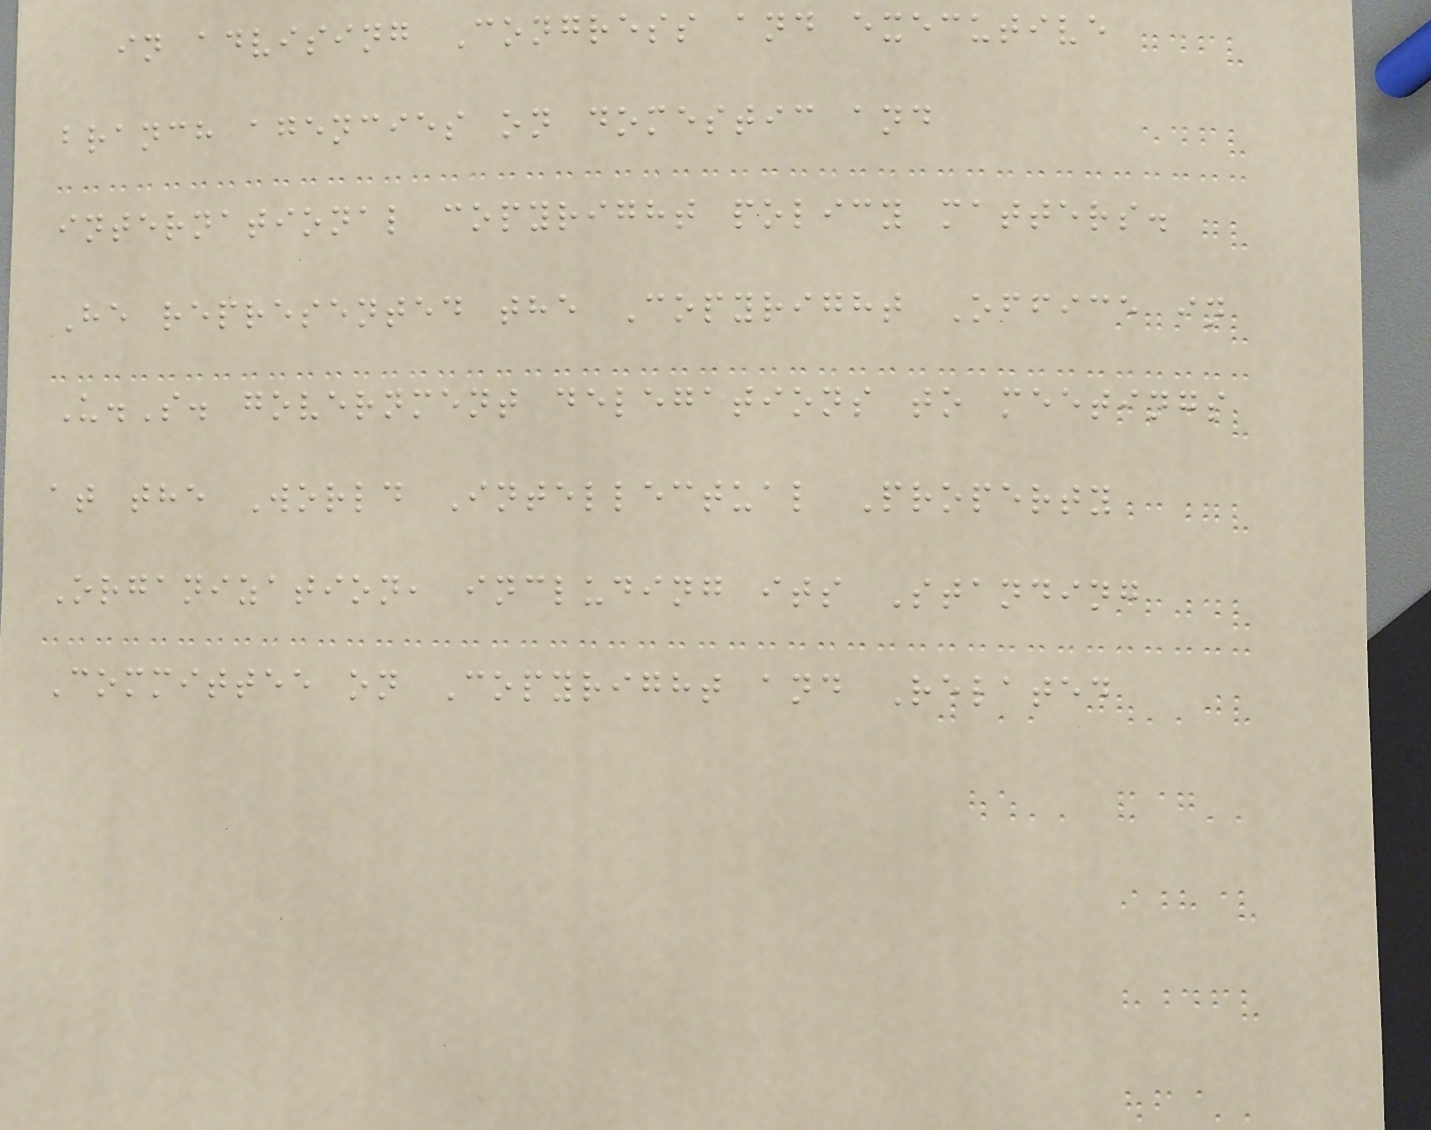in advising Congress and executive
branch agencies on domestic and
international copyright policy matters.
He represented the Copyright Office in
U.S. government delegations to meetings
at the World Intellectual Property
Organization, including its Standing
Committee on Copyright and Related
